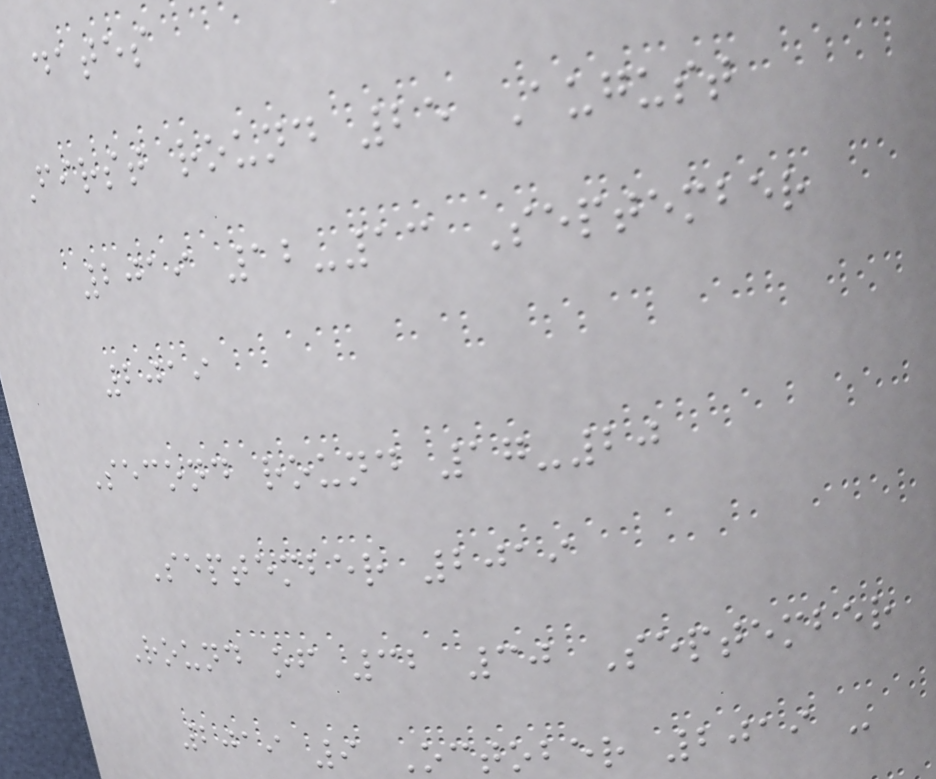dates
First round 25 August
2019 12-13 September
2019
Second round 17-20
September 2019
Round of 32 30 September
2019 9 October 2019 -
